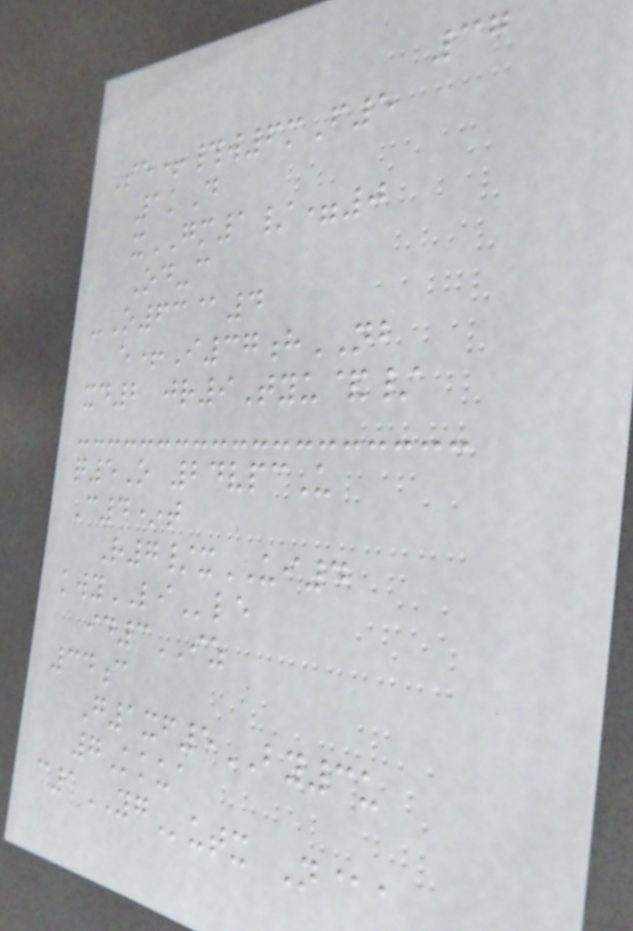37
Se+#w6mF5
1kD
xGM1/=0
Od-c
-O63@4
e+I37hNB
xd2 jr9Tyu&/
q5O 24vpcU
C4*t
R7/xUI4
kwyLIle
id3IZ
34c
G1xf5BY3u
7Kkua
c1YGutx N@a
